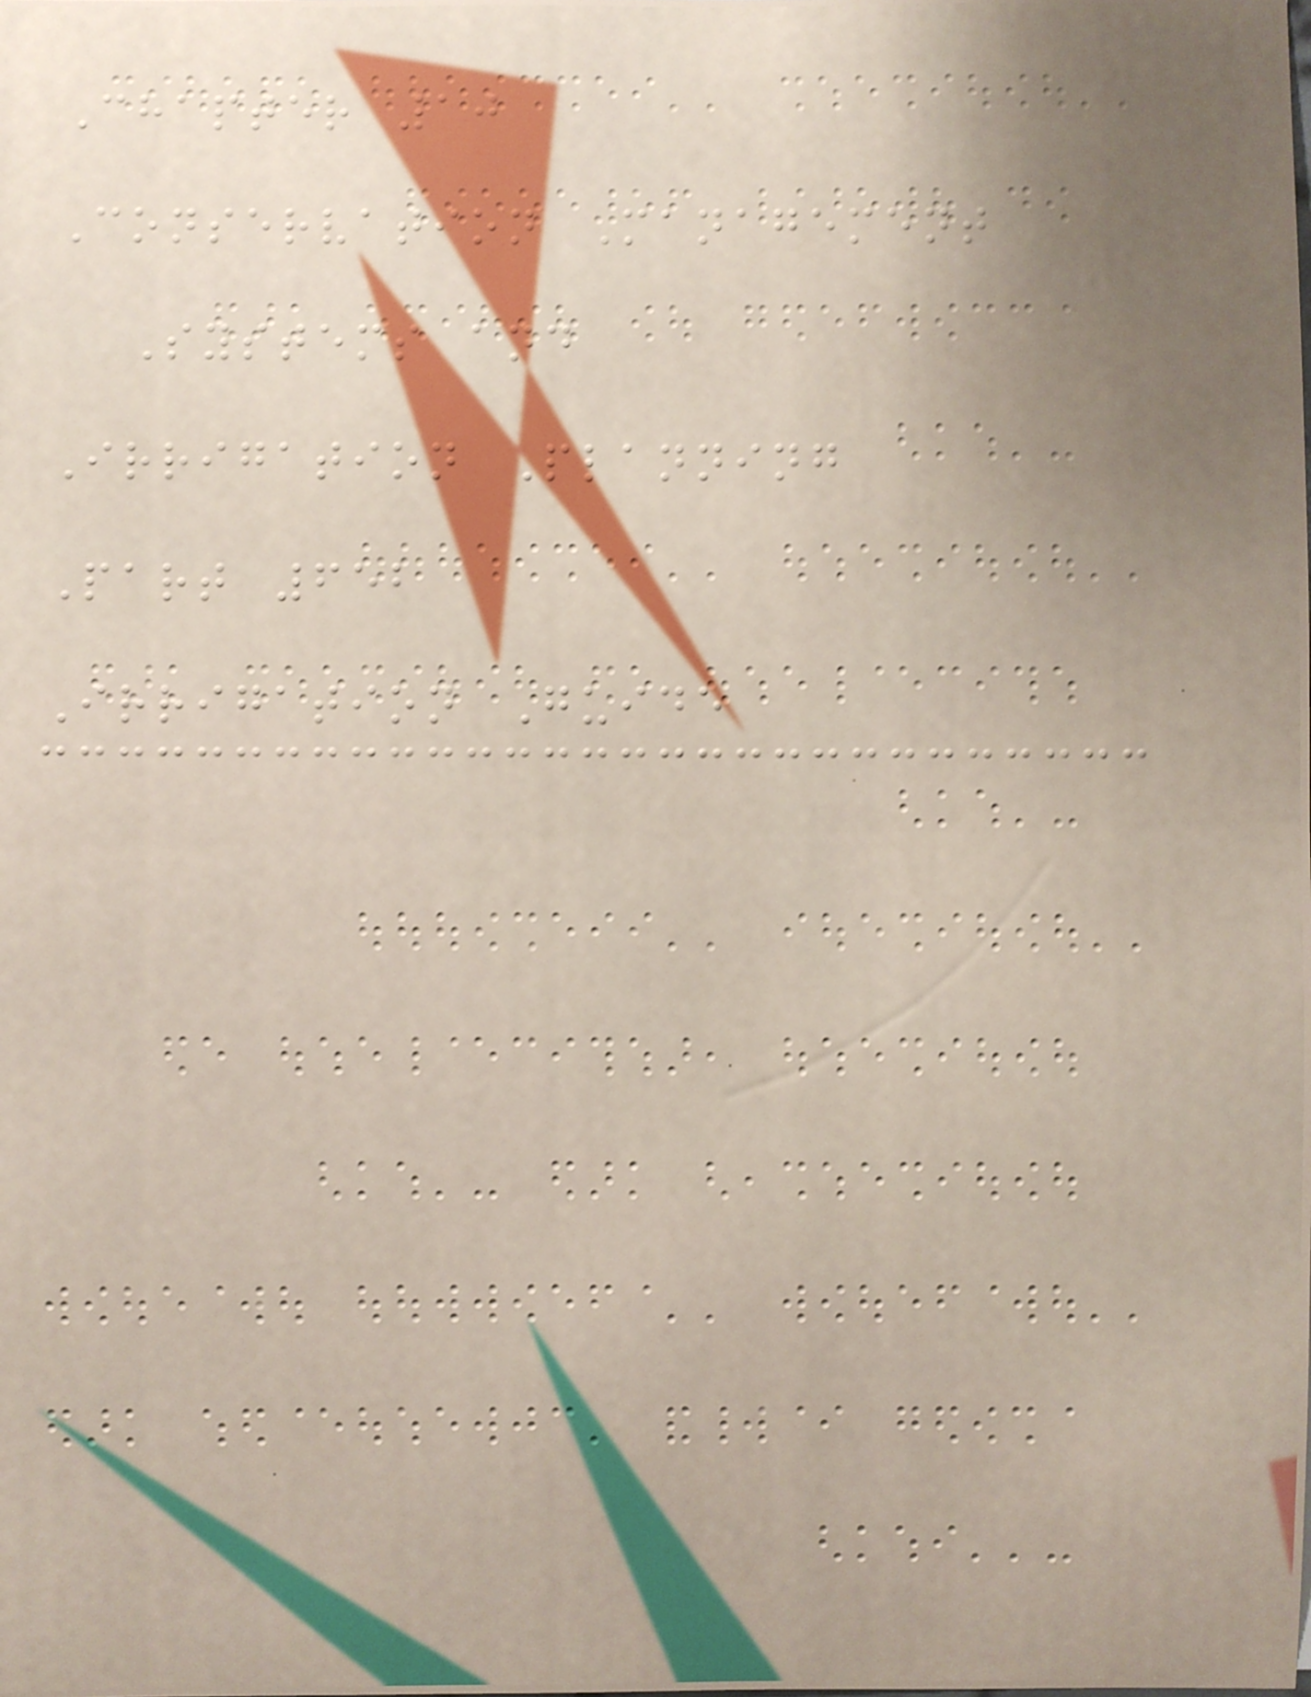Chapter 10
Conservation Management
Systems and
Irrigation Planning
Part 652
Irrigation Guide
